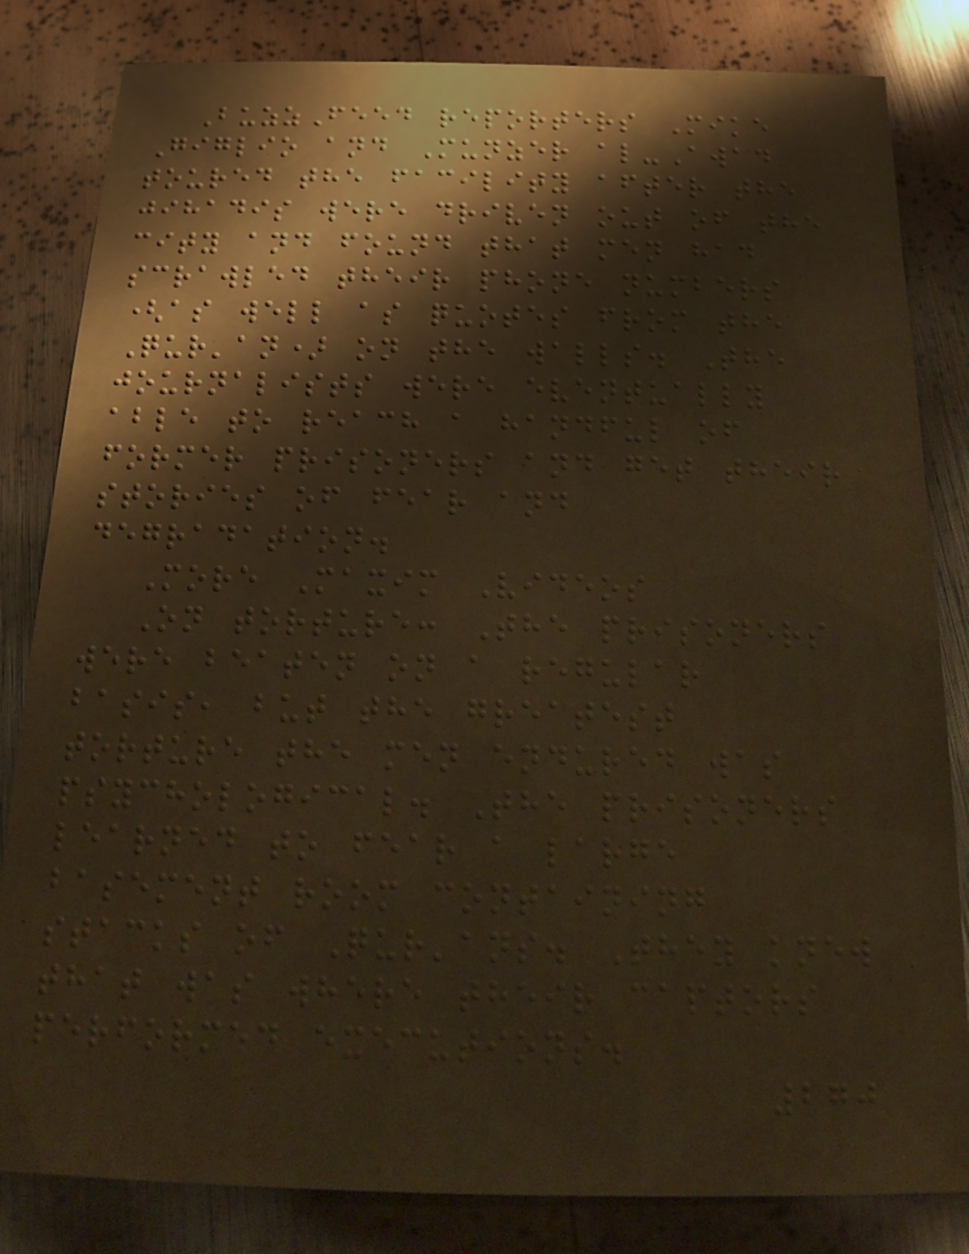BuzzFeed reporters Mike
Giglio and Munzer al-Awad
toured the facility after the
jihadis were driven out of the
city and found that men had
scrawled their phone numbers
(as well as quotes from the
Qur'an) on the walls. The
journalists were eventually
able to reach a handful of
former prisoners and get their
stories of fear and
degradation.
More Maxim Videos
On torture: The prisoners
were beaten on a regular
basis, but the greatest
torture the men endured was
psychological. The prisoners
learned to fear a large
basement room containing
stacks of Qur'ans. They knew
that was where their captors
performed executions.
270
